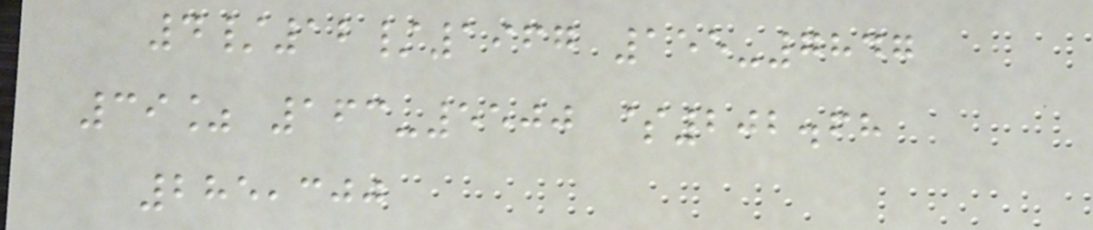4/12/1967 155-7847
39% 163-5500 $202.68
285,300
